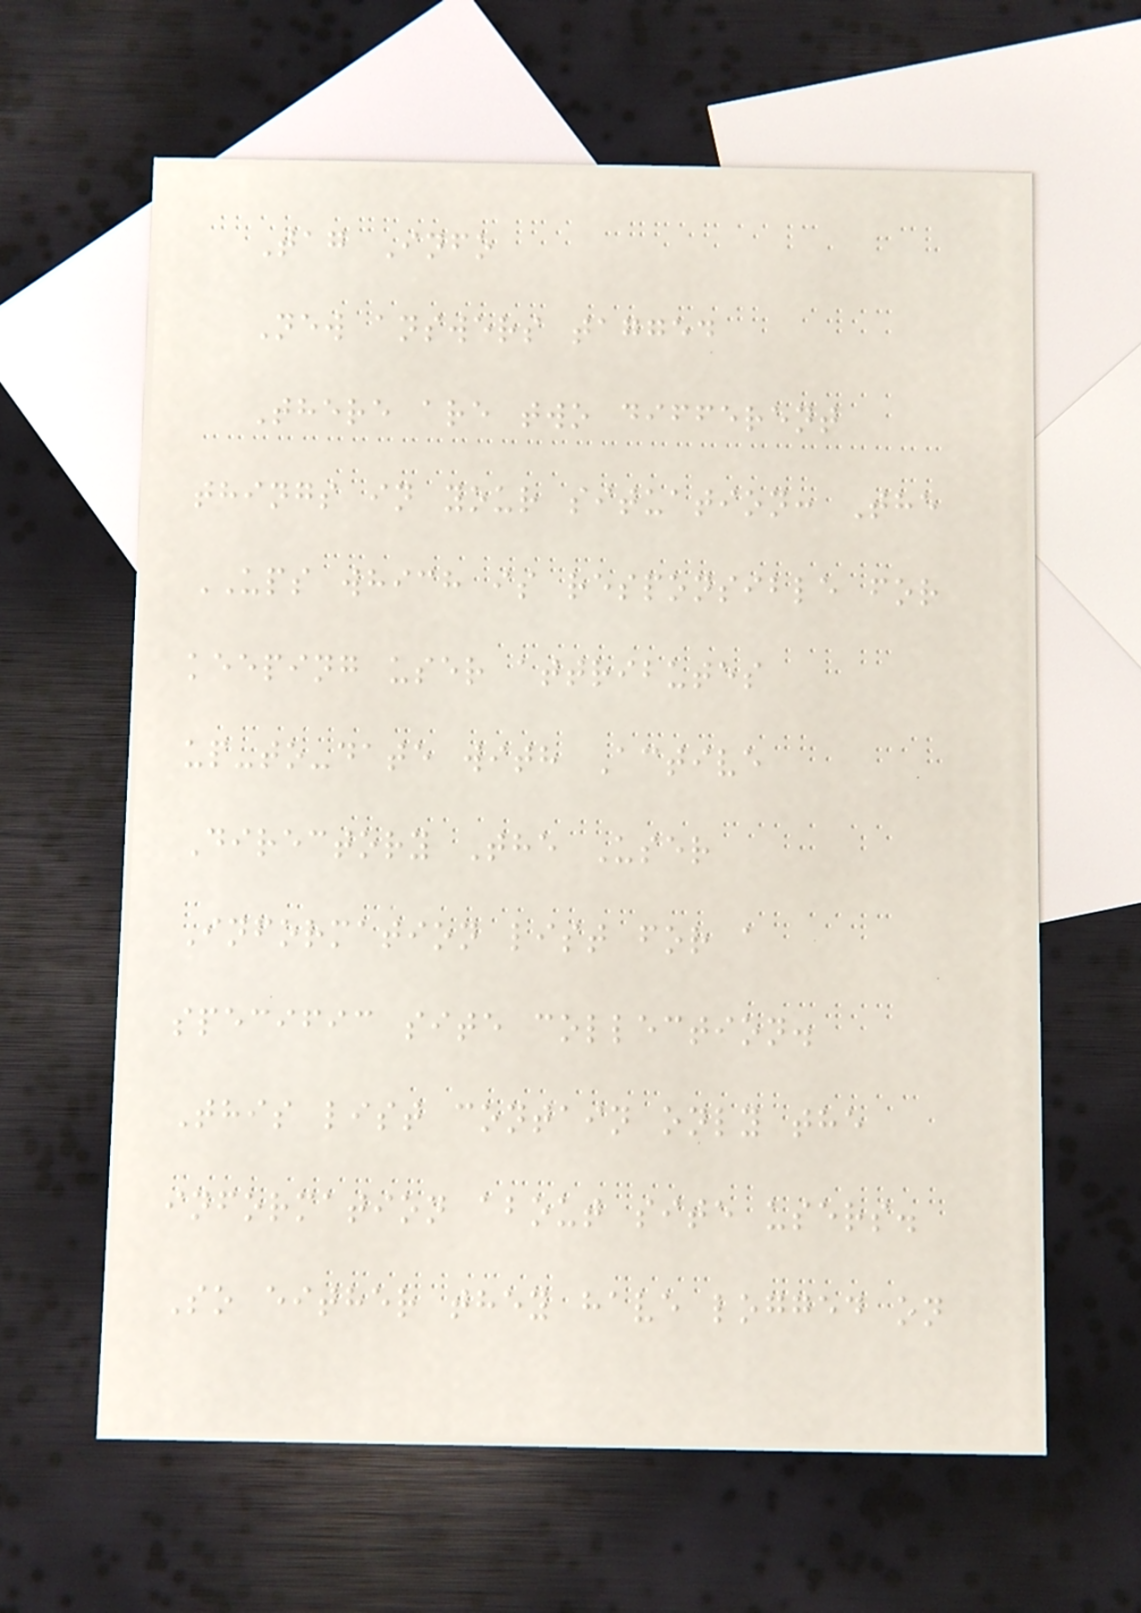Tag Info
New answers tagged
There are two different
things in your situation: The
UPS which is responsible for
keeping user attributes
up-to-date with Active
Directory The User
Information list for a
specific site collection.
This list contain only the
information about site users.
So either they have logged on
